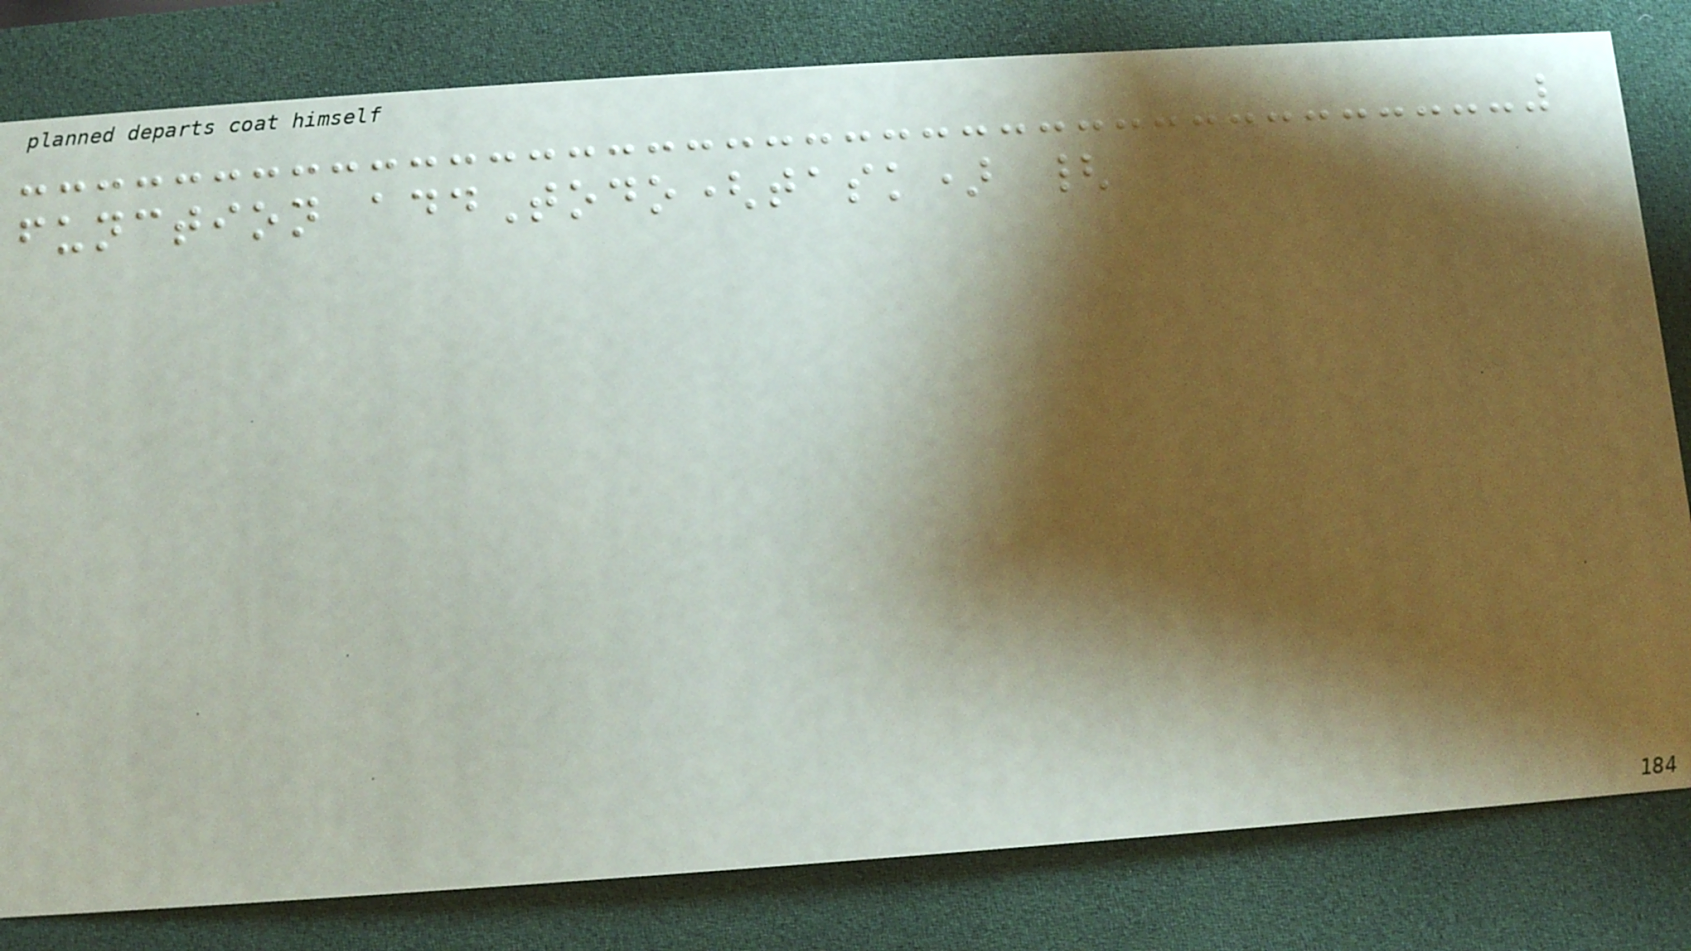function addTodo(task) {
